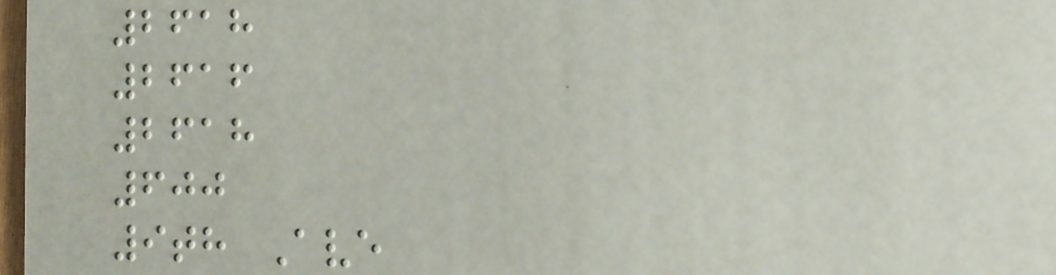2618
2616
2618
600
9th Ave
